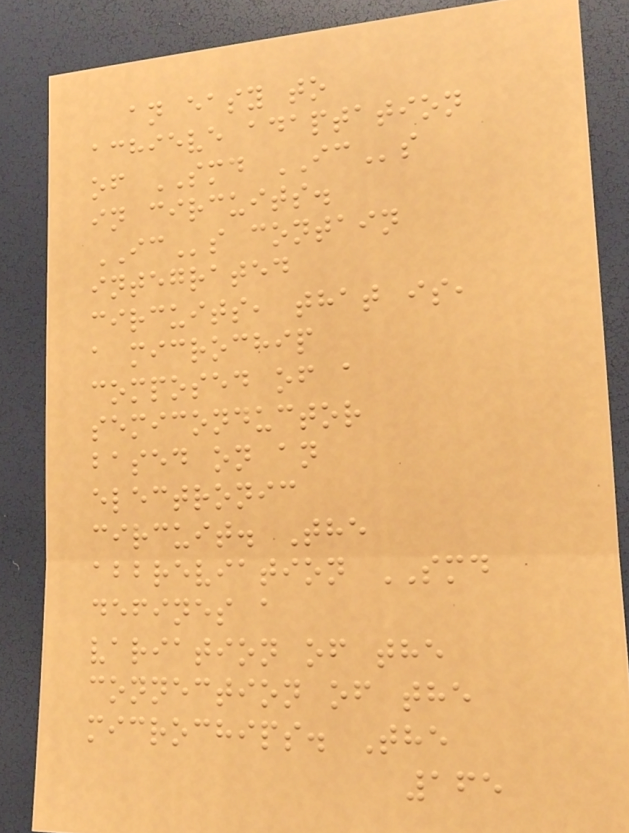an easy to
achieve adaptation
of SMD ICs
in circuits.
ICs contain
integrated
circuits, that is,
a microchip
composed of a
semiconductor
based on an
electronic
circuit. The
abbreviation SMD
defines a
variation of the
connection of the
microchips. The
165
